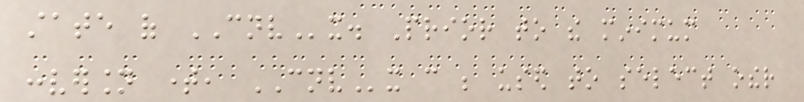state of CNVx. Prior to the minimum
conversion time, CNVx can be used to select other
